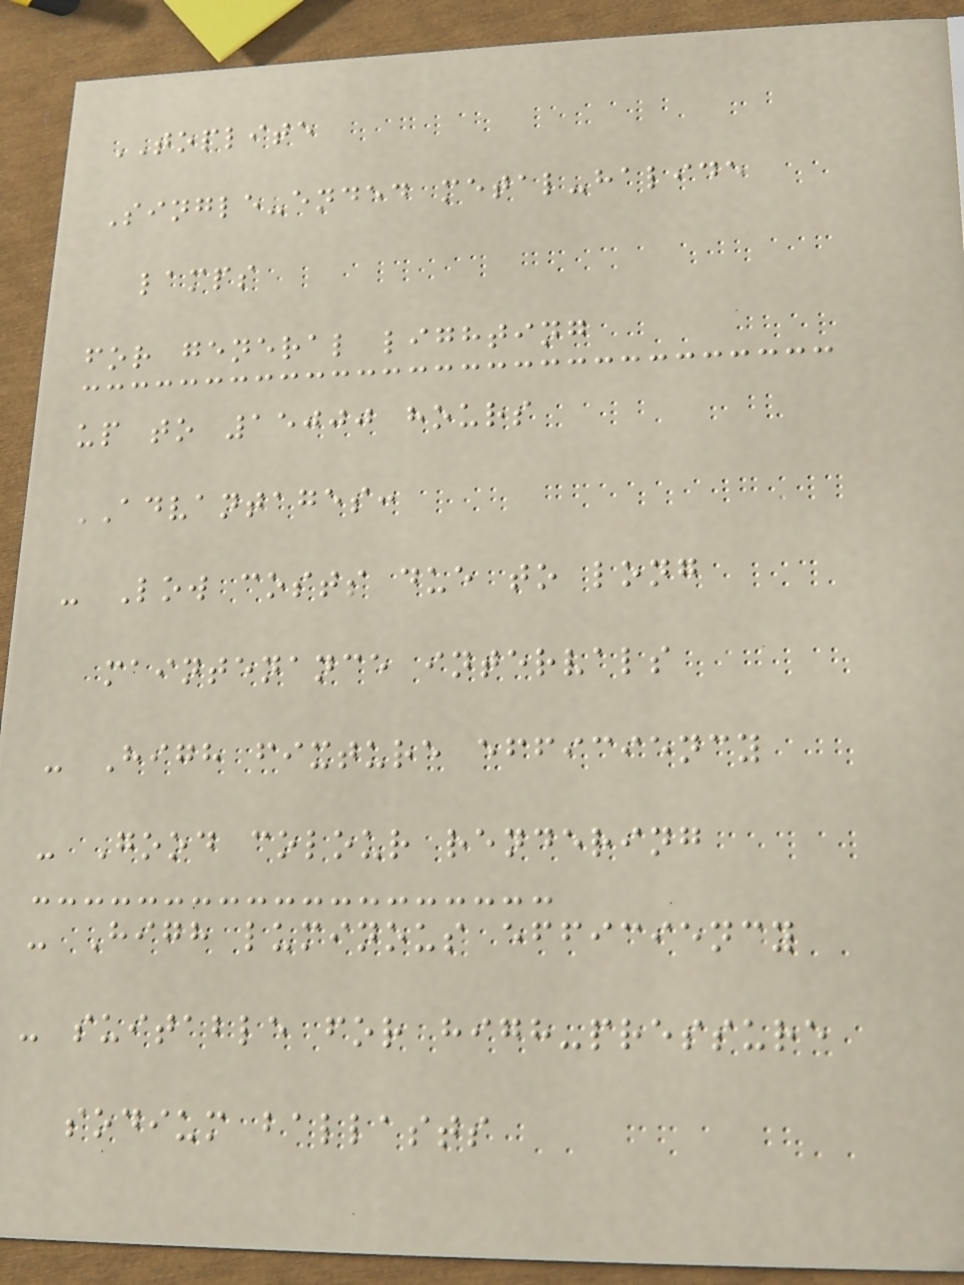TOPLITE
Single-ended metal-halide
lamps
for general lighting
up to 15000 hours
ADVANTAGES:
- Low costs due to long
maintenance intervals
- High fixture efficiency
- Good colour rendering
- High luminous efficiency
- suitable for high-pressure
sodium ballasts
